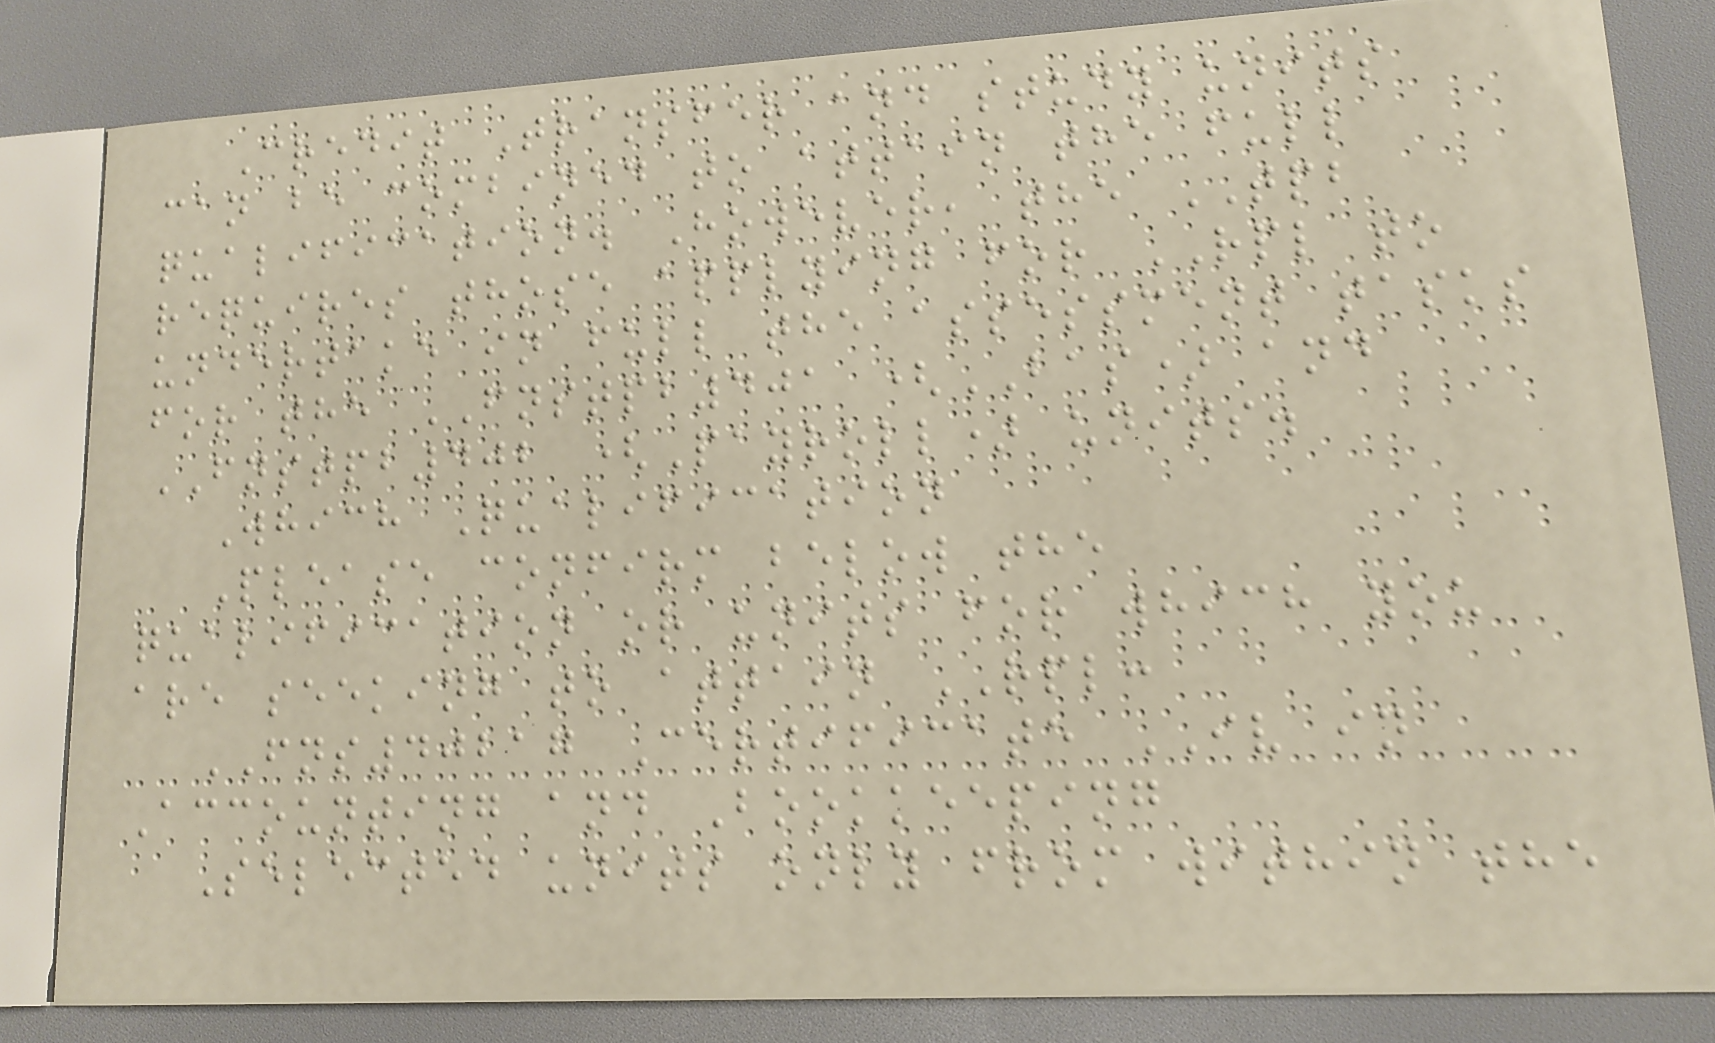Credit Transfer and study units
can be combined to attain the full
qualification. However, the TPB
requires those applying for RPL to
undertake in full the assessment tasks
for the FNSTPB401 (BAS) and
FNSTPB402 (Payroll) units.
Which Qualification
Please confirm below the
qualification or units for which you
are seeking to attain RPL:
FNS40217 Certificate IV in
Accounting and Bookkeeping
Selected units only from within the
